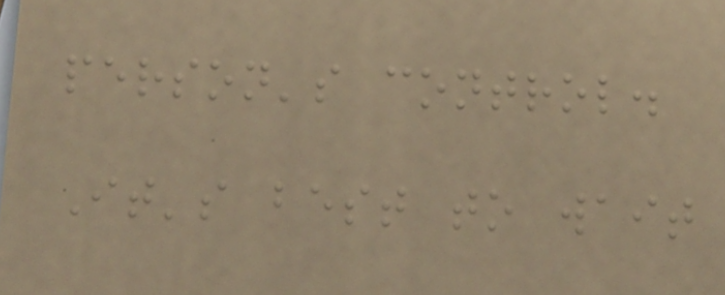person's control.
It's best to wait
